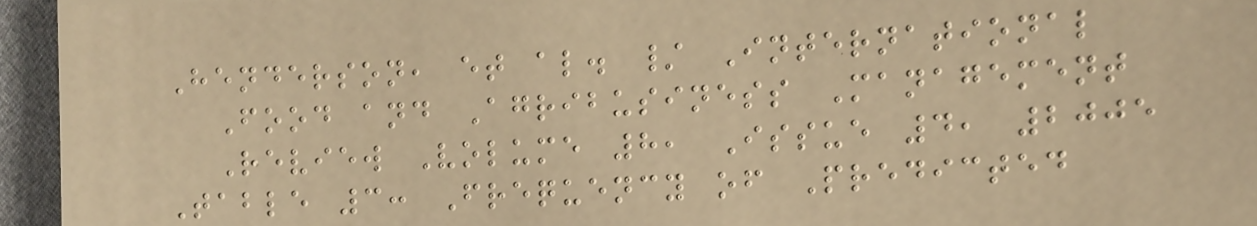Henderson, et al. / International
Food and Agribusiness Management
Review Volume 8, Issue 4, 2005
Table 3: Frequency of Predicted
